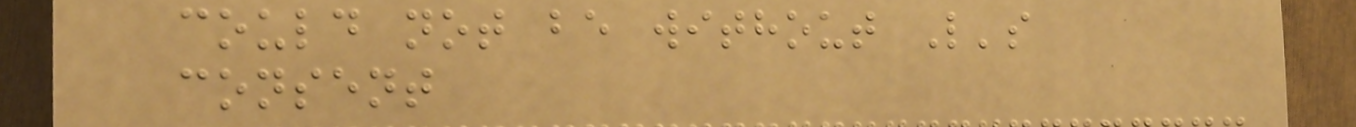could not be without L's
consent
